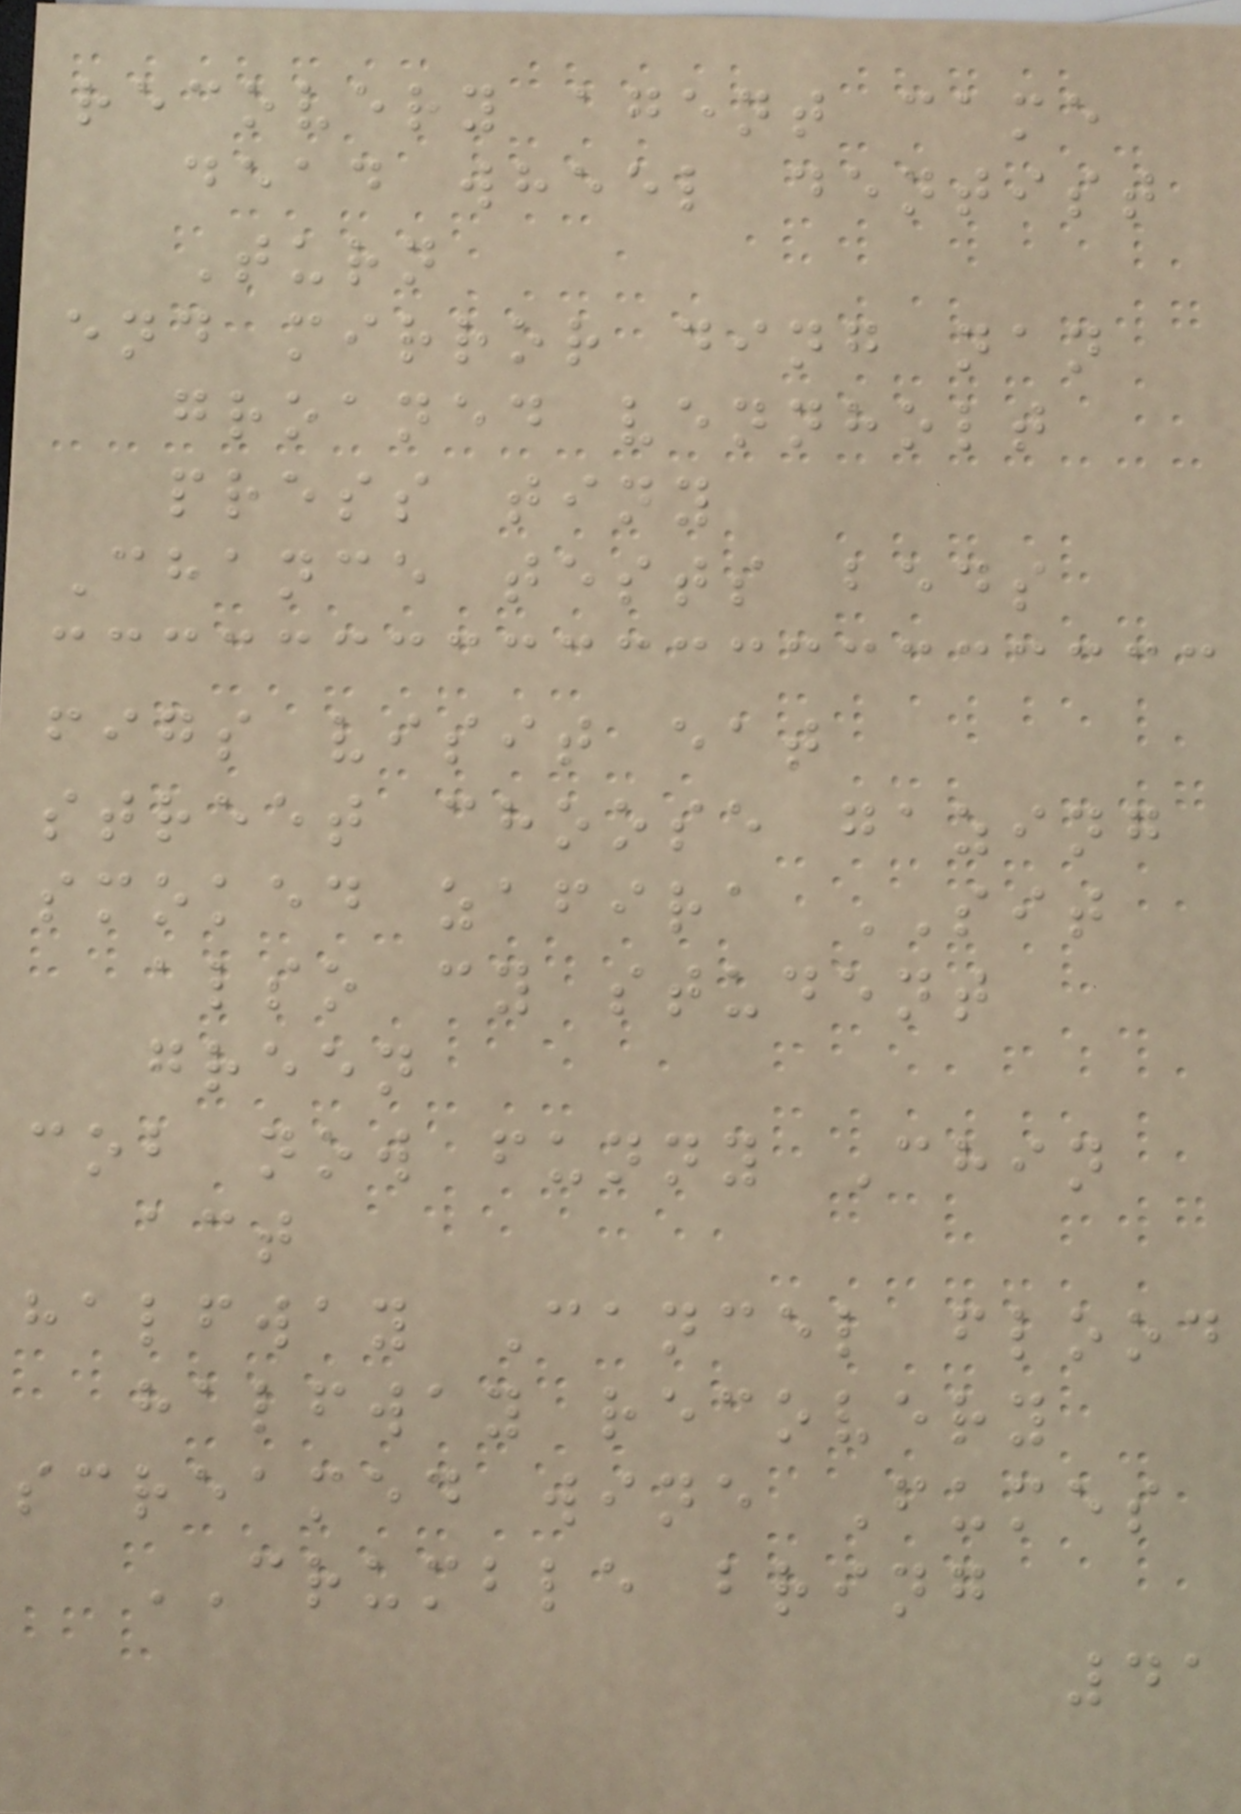recovery agent came
dead wheel dentist
Turn
end mirror ding nan
groaned vennholt
press tiny
Chance tests beds
figs visit eat
street choose gazing
smoked zafira SIT
also cy student
green
cob now funny Chin
act
halfway Cancel flood
halfway recovery
screamed wine Fumes
CRUMBLE bring
41
